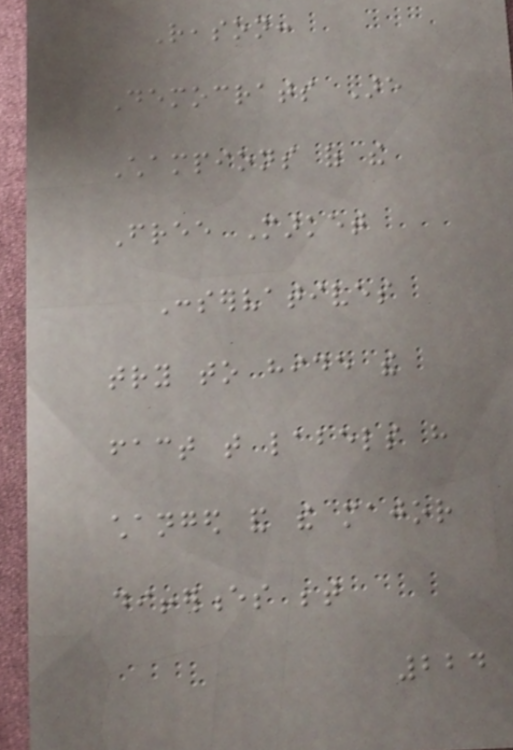Reason:
Democrats Are
Champions of the
Free Market
Conservatives
try to hide the
fact that labels have
changed and the major
differences between
224
